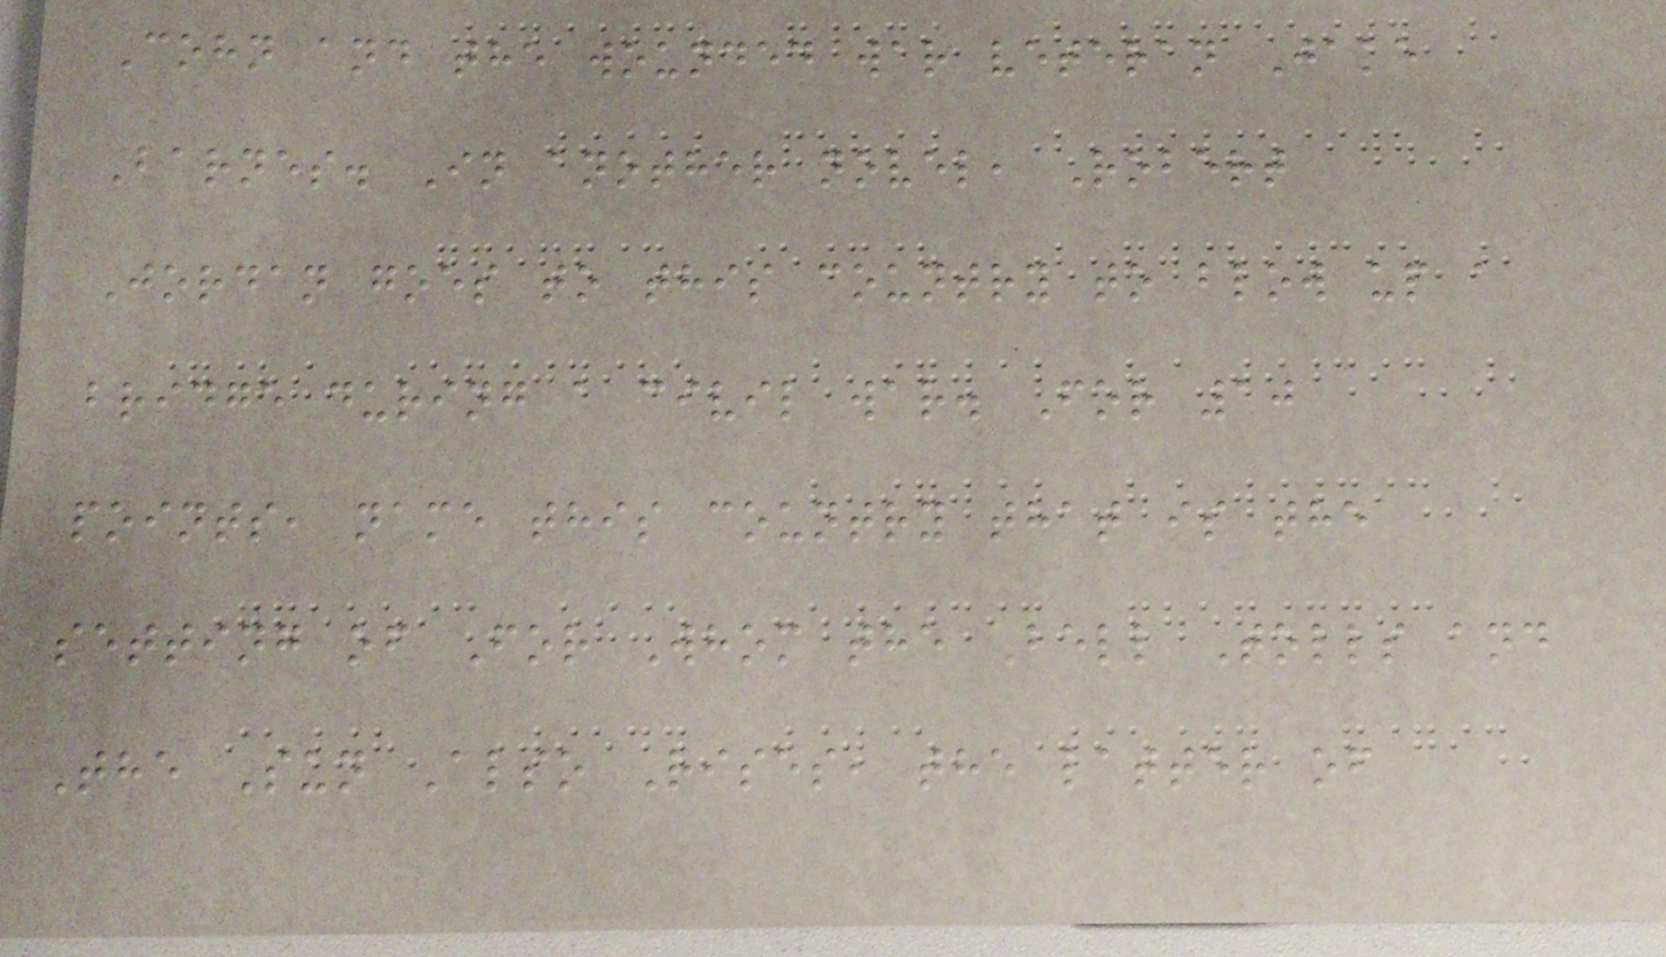Cohn and the wounded war veteran Jake
Barnes. In another novel, Robert
Jordan goes to this country to blow up a
bridge during a civil war. For 10
points, name this country that is the
setting of For Whom the Bell Tolls and
The Sun Also Rises, the latter of
